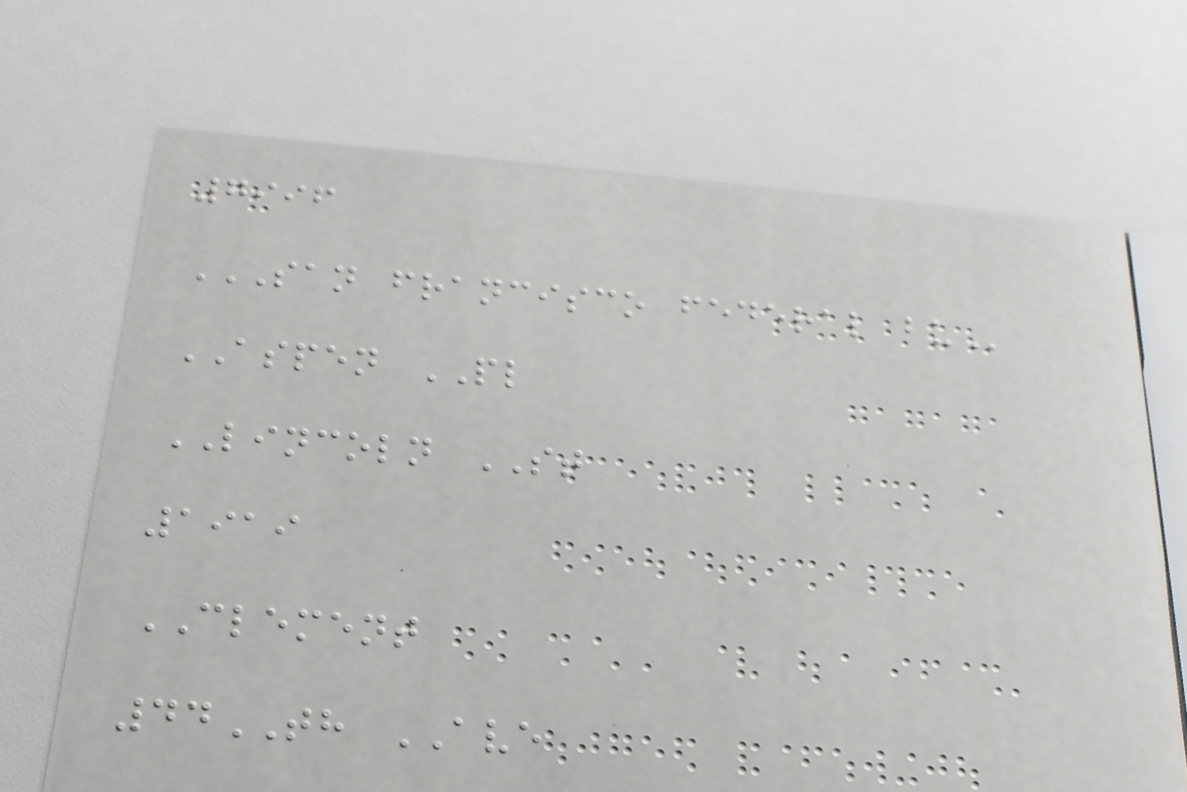7996
SAN FRANCISCO FEDERAL BU
ASPEN PL
LINCOLN ST
1919
CLEMENT
44TH AVE
